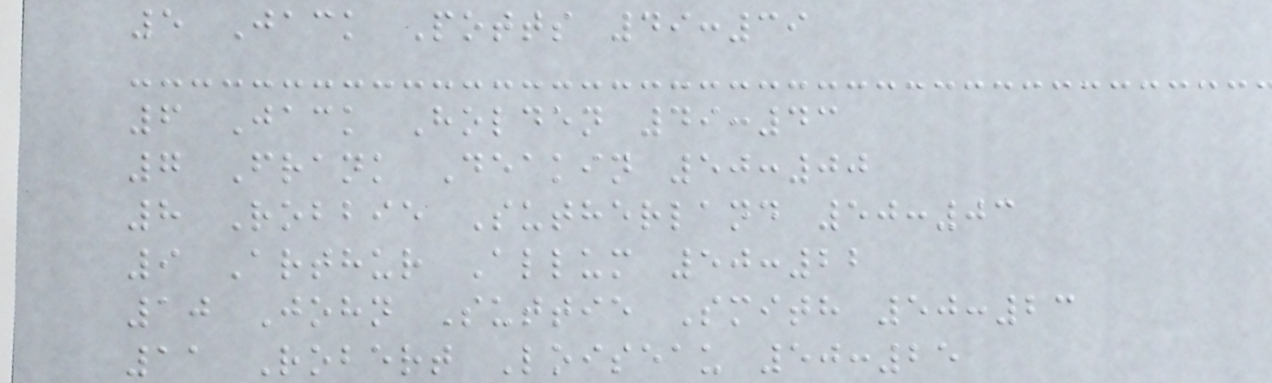5 Jack Potts 49:39
6 Jack Holden 49:43
7 Frank Deakin 50:00
8 Robbie Sutherland 50:03
9 Arthur Allum 50:22
10 John Suttie Smith 50:23
11 Robert Loiseau 50:25
